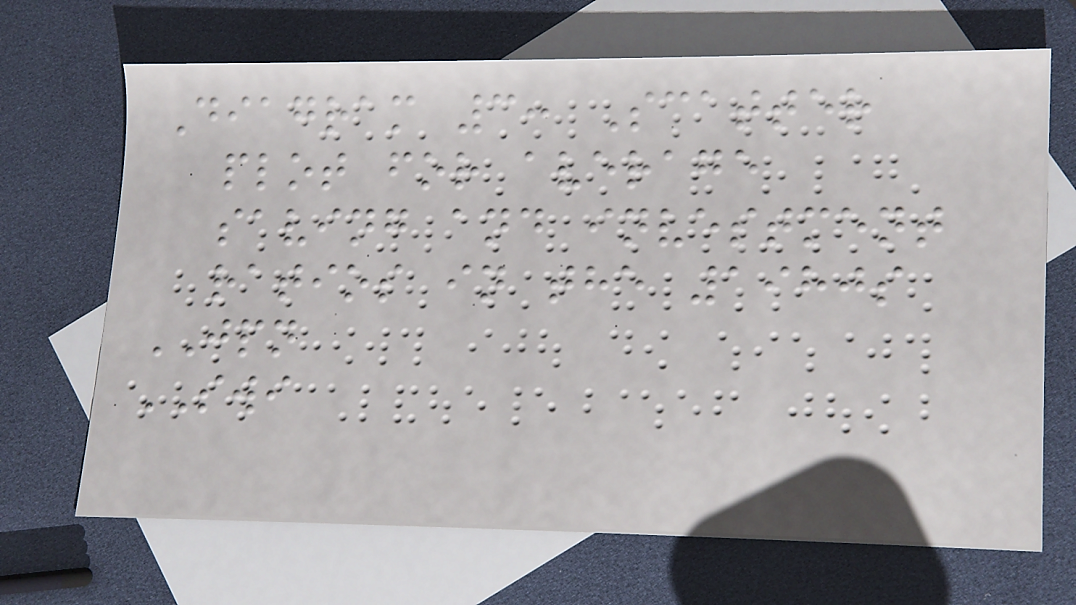Diagram 3: Scatter
plot for average
saving and investment
ratios in the 1980s
JPN
SWI
